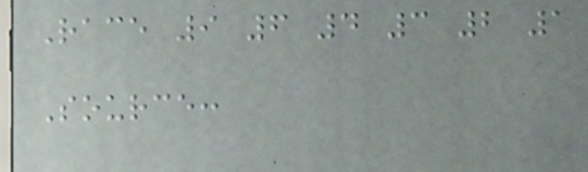Race 9 6 4 3 2 1
Source:
